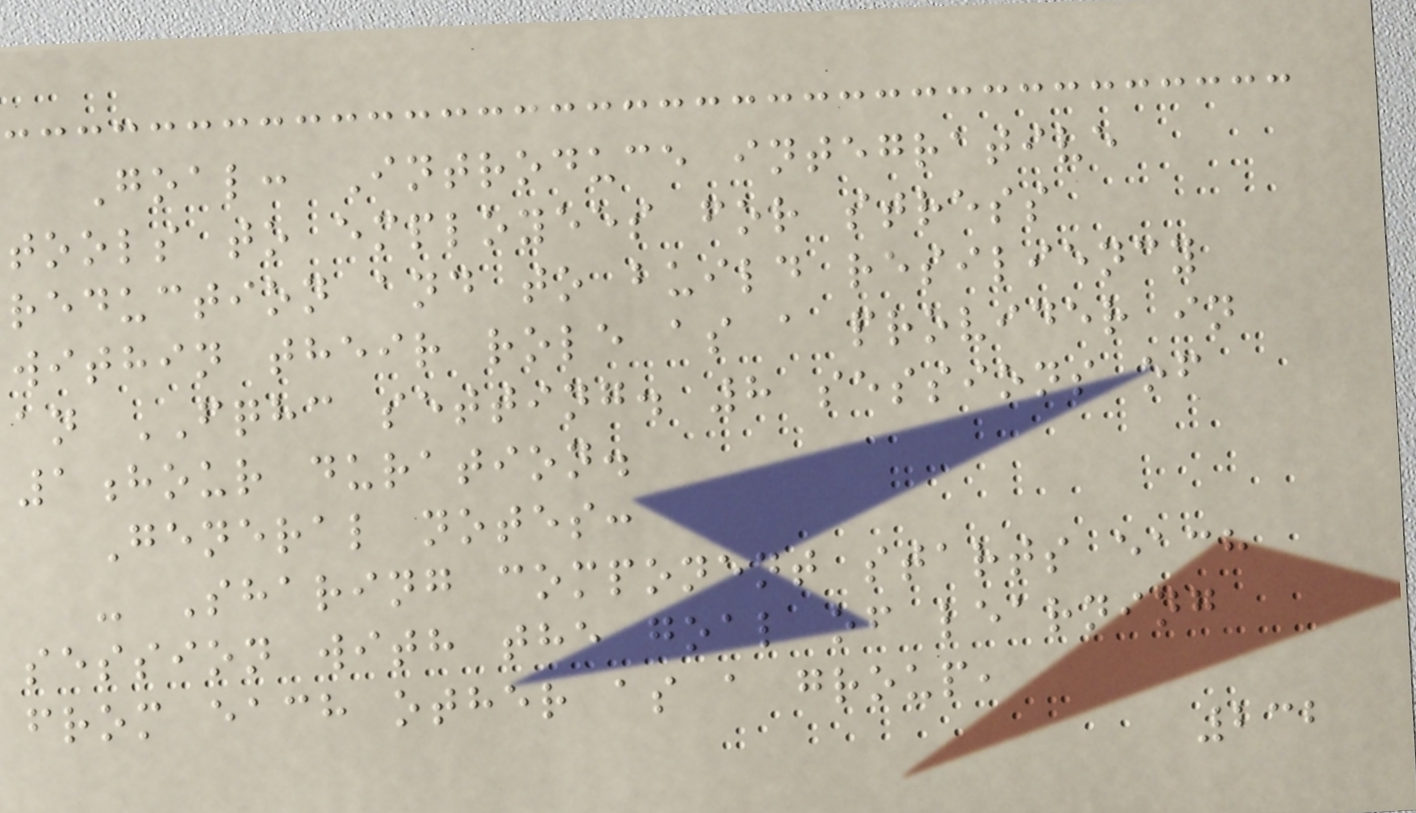Goal: Introduce integrative
tools to employees for stress
reduction and to build resiliency
within their role as a provider in
an FQHC setting. 8 sessions of
1hour duration.
General notes:
- Sharing component starts each
session with the goal of learning
from each other as a group,
232
